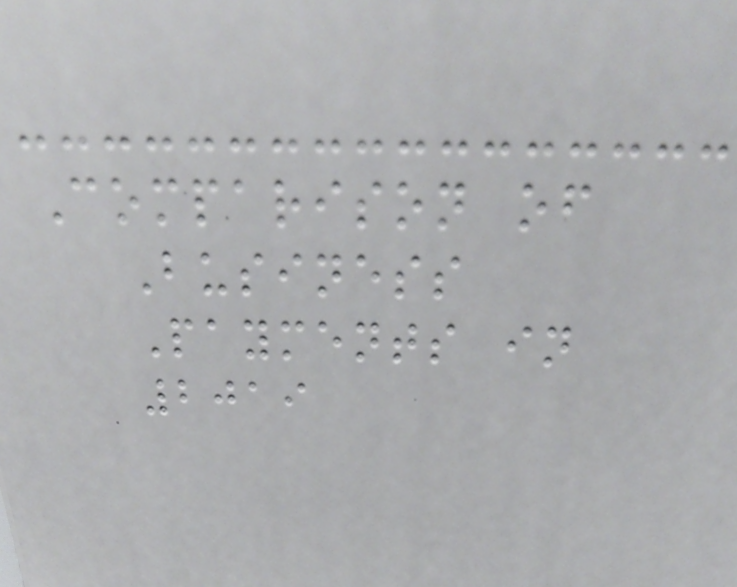Comparison of
Business
Payments in
2019
